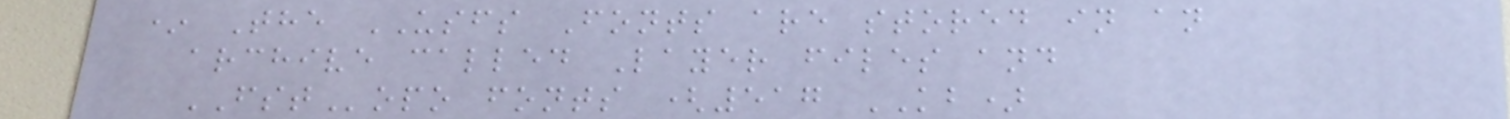* The USFS Fonts are stored in an
archive called Layer files and
FSTopo fonts (517 KB)
